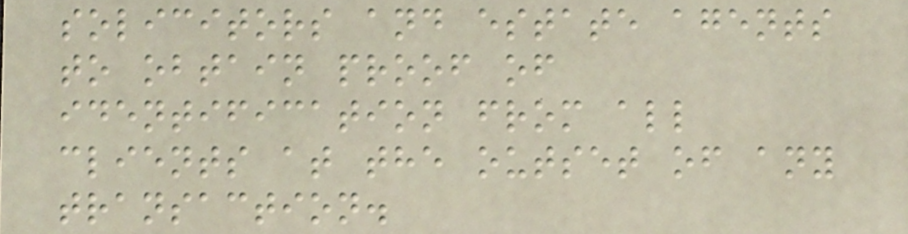solicitors and estate agents
to obtain proof of
identification from all
clients at the outset of any
transaction.
